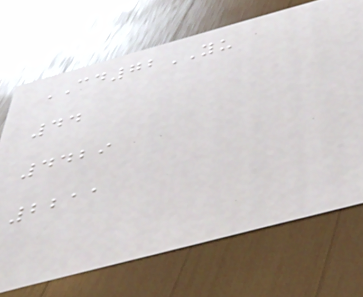CD72YU
44
4429
2211
